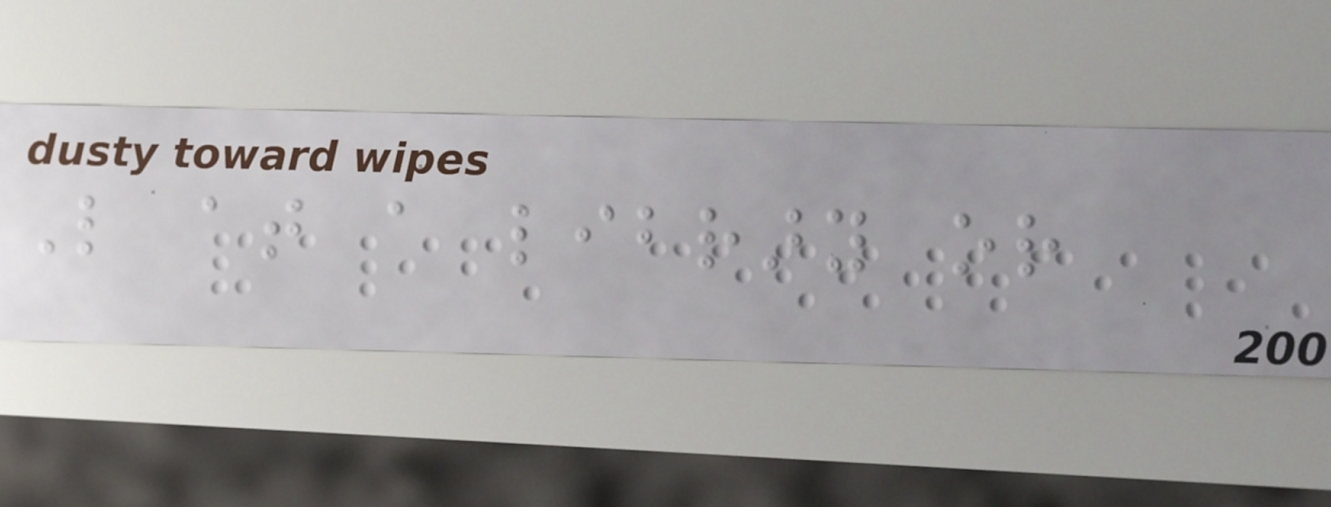Like at a library or
